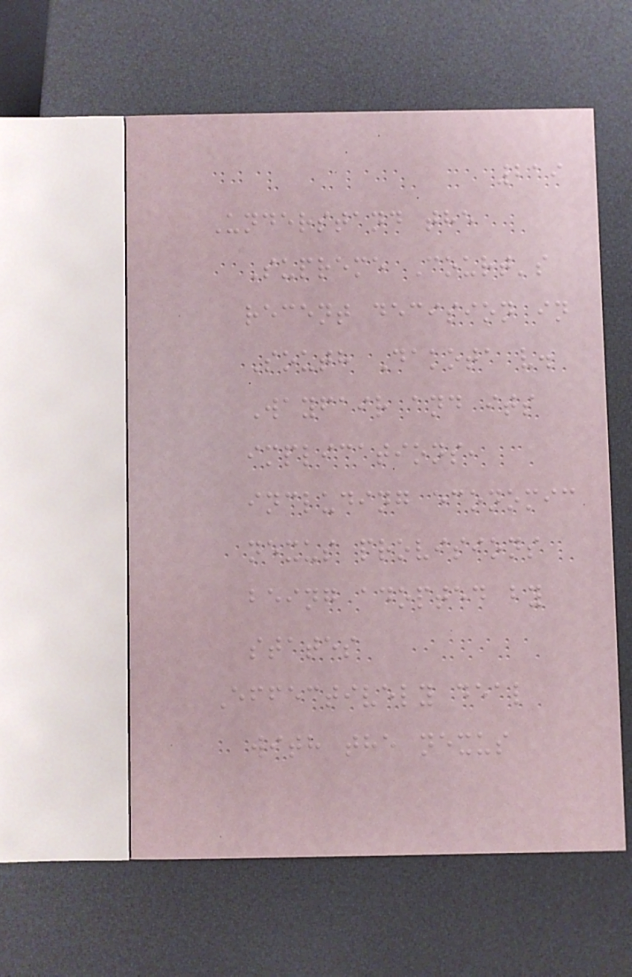219
Understand the
Supreme Court's
recent decision in
South Dakota v.
Wayfair and its
implications,
including economic
nexus provisions
being adopted by
states
Effectively deal
with the nexus
